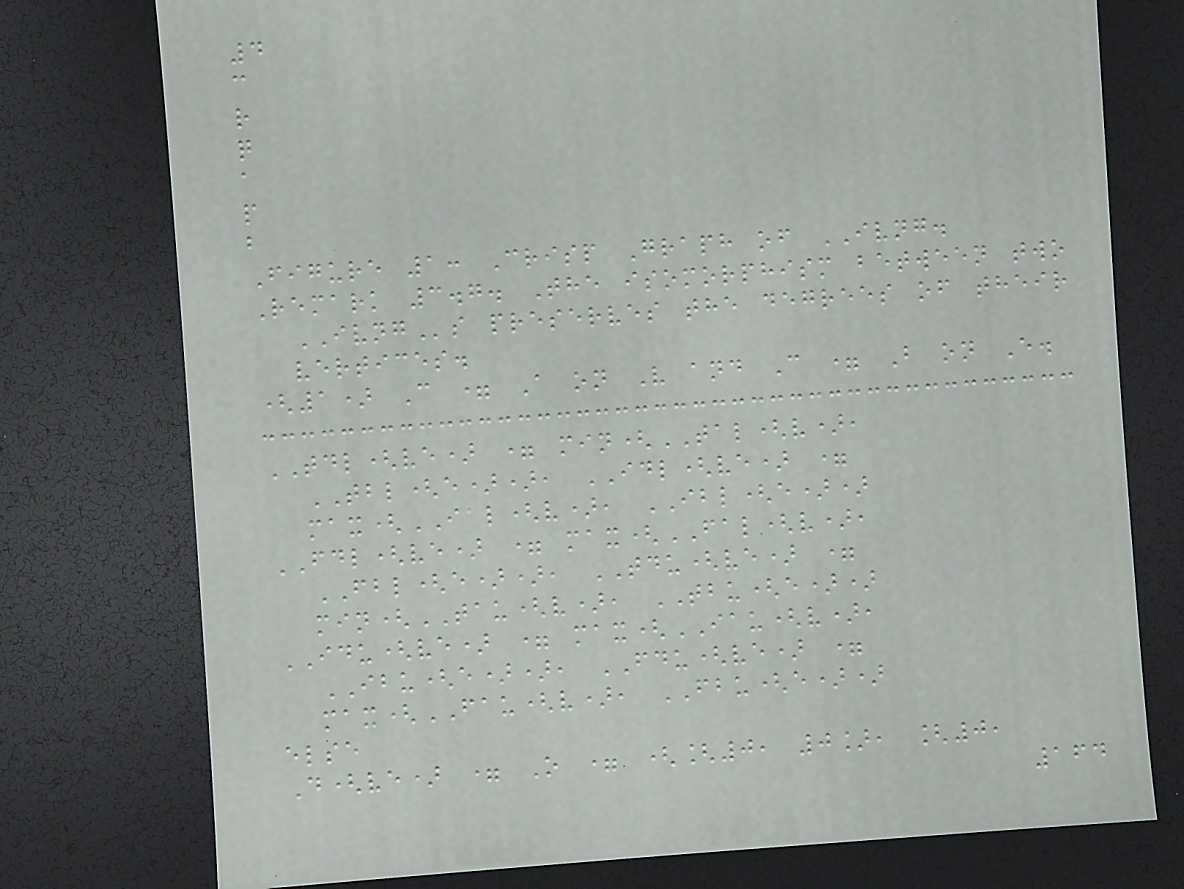4
c
r
q
a
p
b
Figure 1: Crisp Graph of IVNG.
Remark 3.7. The isomorphism between two
IVNGs preserves the degrees of their
vertices.
(1) C = A on V and C = B on E.
TDL(ve) = min(TAL(v),
TBL(e)), IDL(ve) =
max(IAL(v), IBL(e))
FDL(ve) = max(FAL(v),
FBL(e)), TDU(ve) =
min(TAU(v), TBU(e))
IDU(ve) = max(IAU(v),
IBU(e)), FDU(ve) =
max(FAU(v), FBU(e))
else
D(ve) = O = ([0, 0], [0,
164
